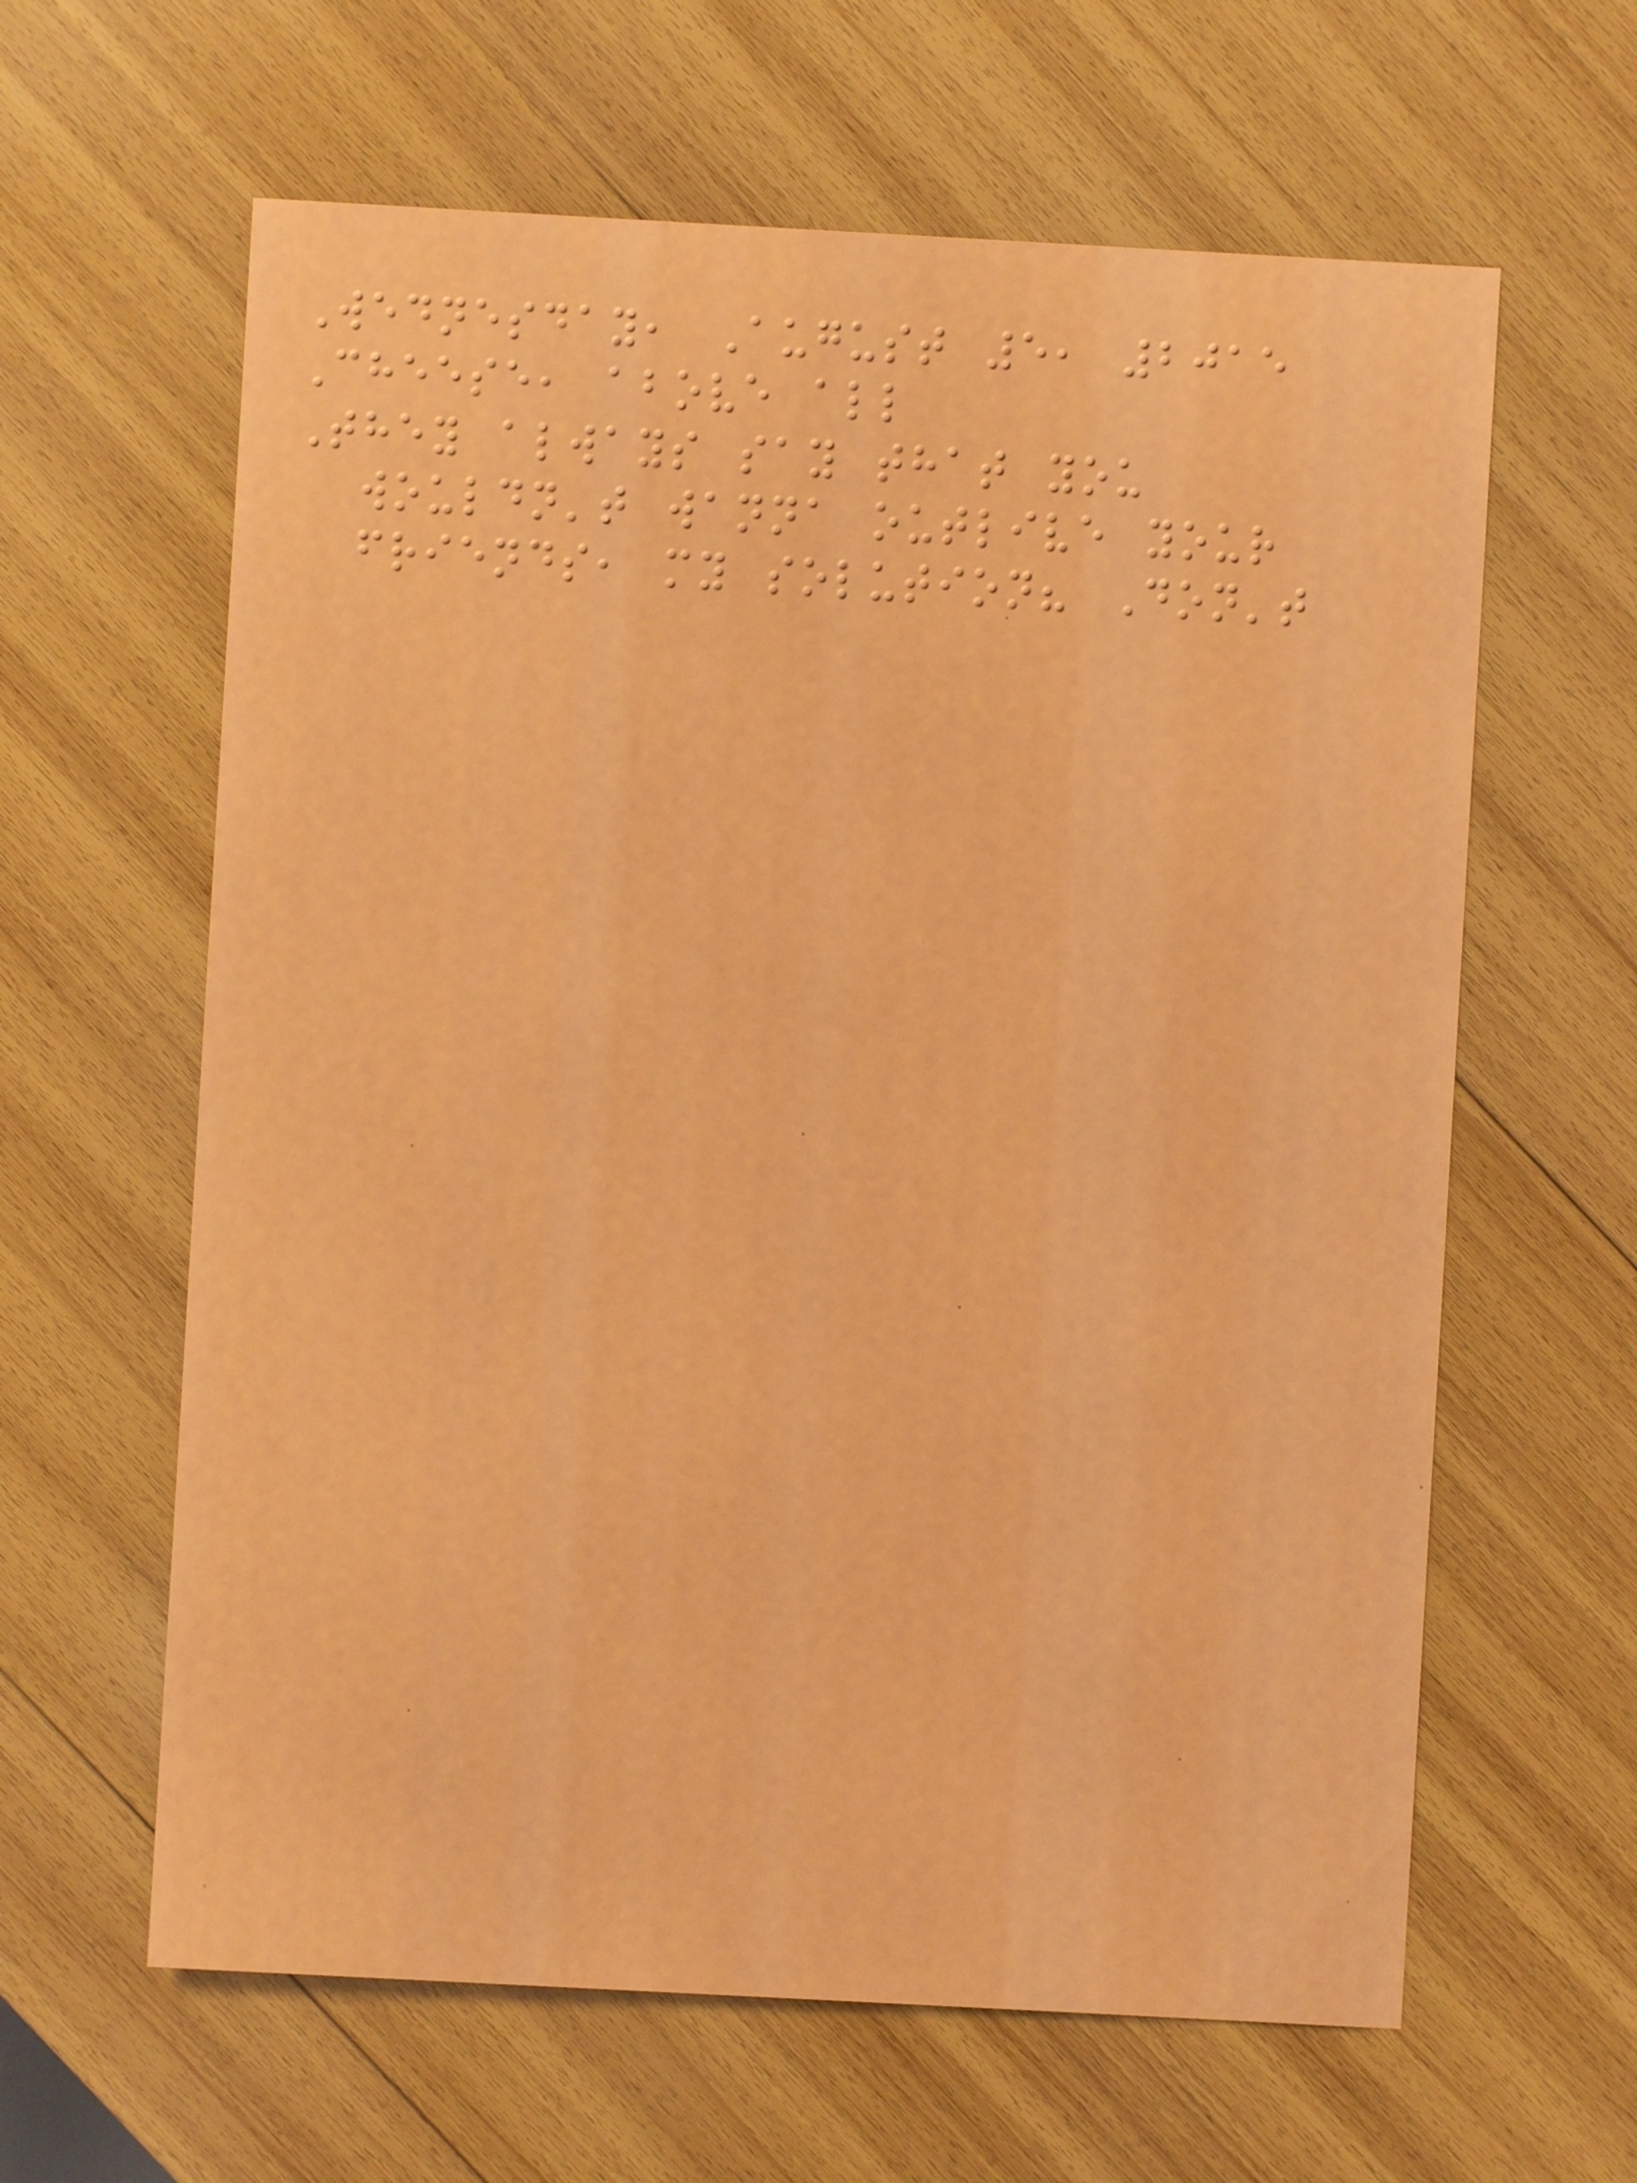Wednesday, August 5, 2015
Cheese, above all
They always say that you
wouldn't wanna outlive your
friends, my solution? Don't
